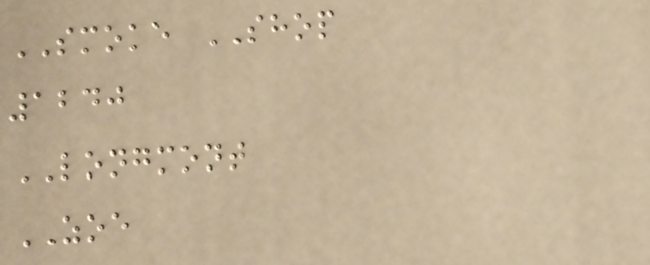SMOKE SHOP
1240
LONGMONT
ZOE
